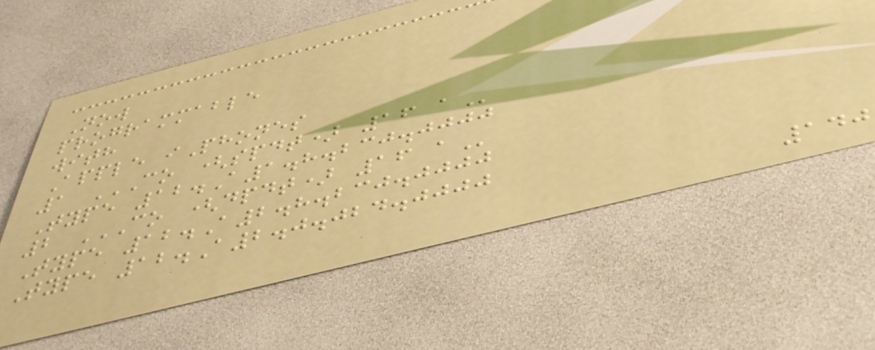Now
programmable
with
Apple iPhones
1 CO (SPDT) 16 A
Type 12.A1.8.230.0000
2 CO (DPDT) 16 A
Type 12.A2.8.230.0000
Type 12.A2.0.024.0000
140
